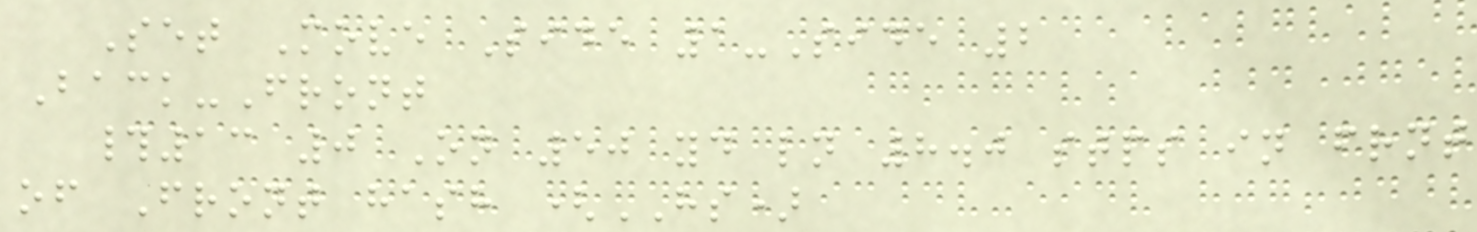Set Move Side 1-Side 2
Back-Front
#13 0 On 50 yd ln 8.0 stps in frnt
of Front hash (HS)
